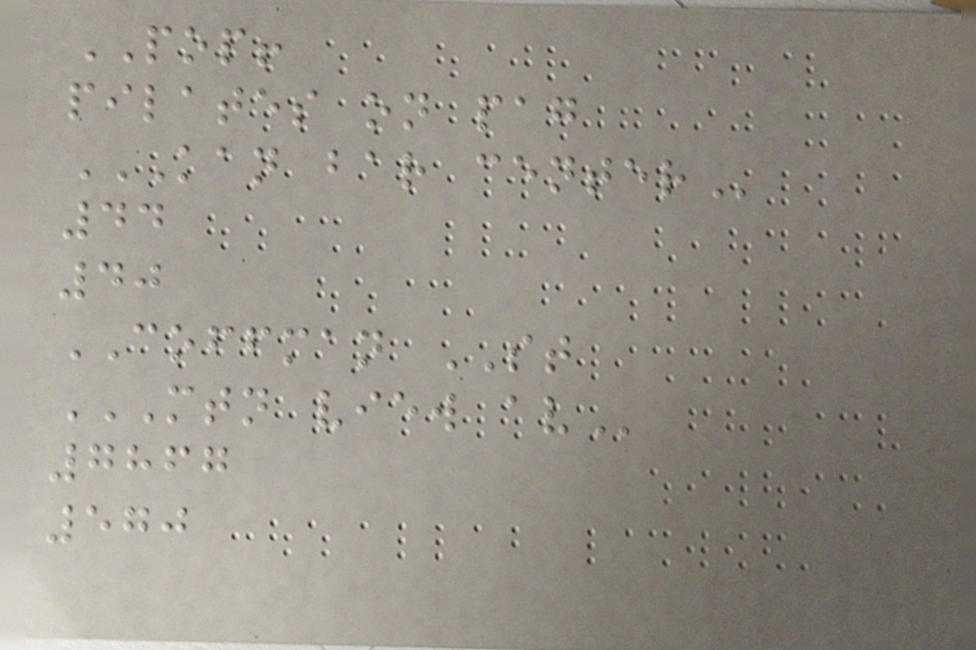POP!
pilates on pag
KAN BAR CENTER
44
40
COFFMAN ST
MTN VIEW AV
7867
570
